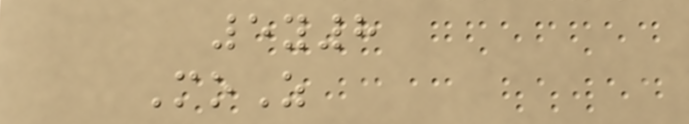5y8
MoZ
